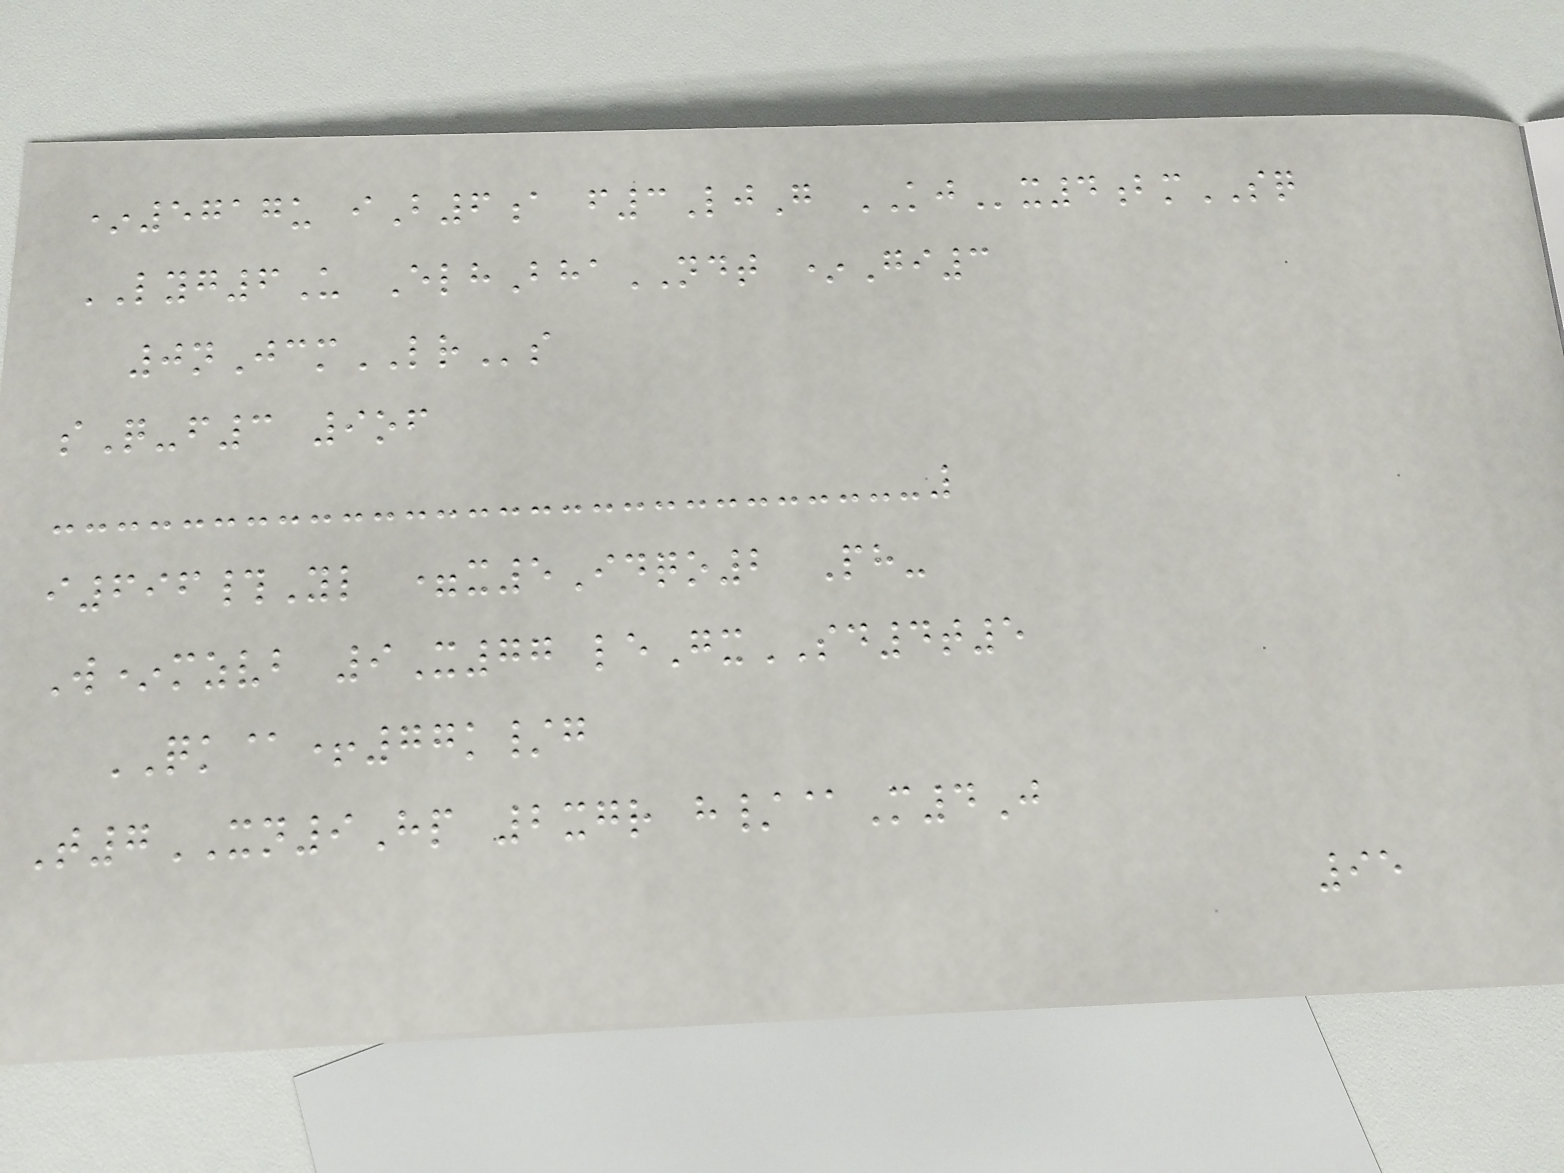*5717u iB6a f3LjG KJx4bmSQ
LYG6U ElhBhaNDT *Gi3
0nJcmLRs
sQ-f3 9of
i696#Yl =x5Idqo2 Ph-
W*mzvb 9X77 leGxSD4t5
QK@+77k/g
T7XN9Hp 2xgr h/@M4J
95
